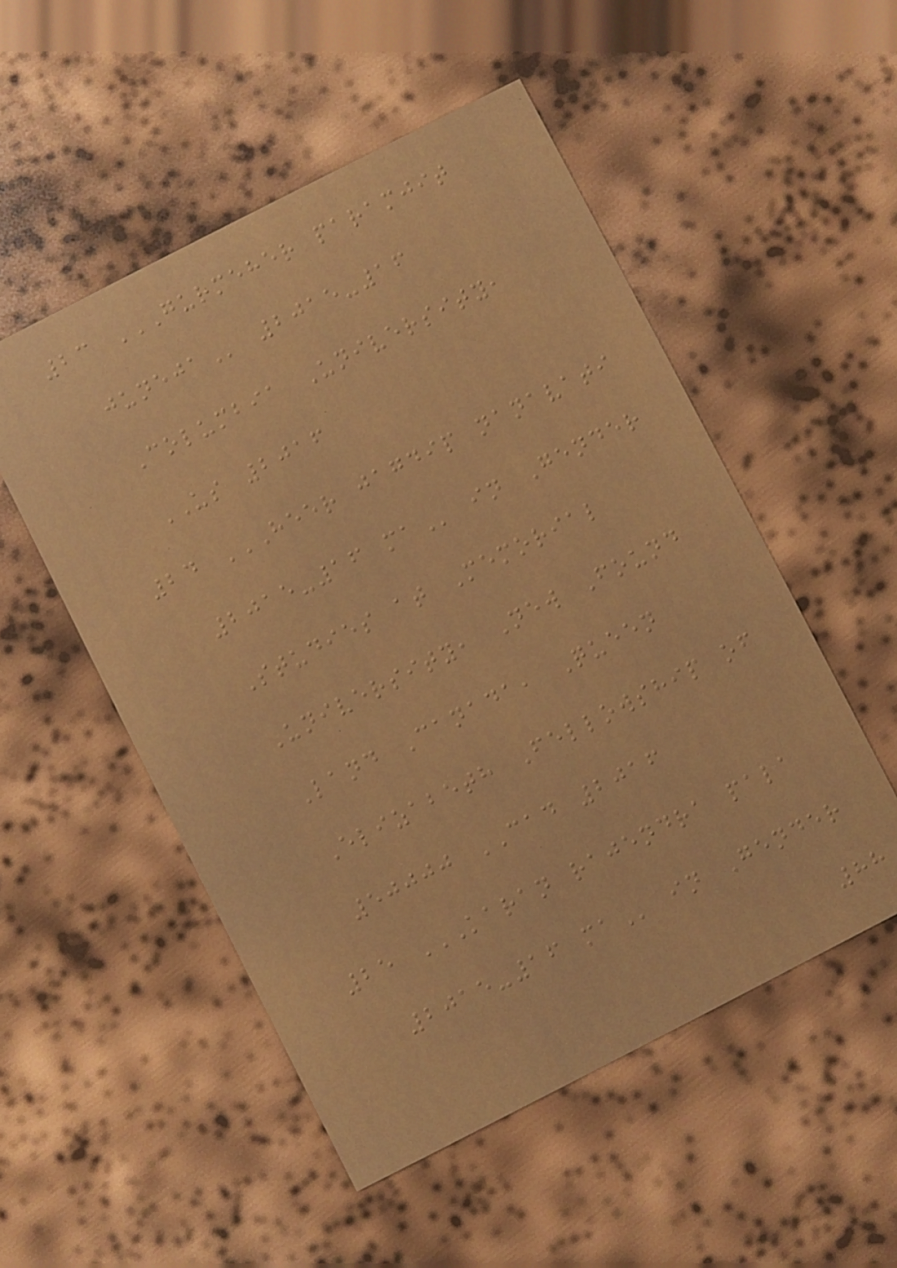23 GURMEHER PARAMJIT
JUNEJA 2015-16
Columbia University,
US 2016
24 HEER JAGDIP NANAVATI
2015-16 MA in Gender
Studies at Memorial
University, New Found
Land Canada, Queen
Elizabeth Fellowship of
50000 CAD 2016
25 KARAN RAJENDRA PALA
2015-16 MA in Gender
88
